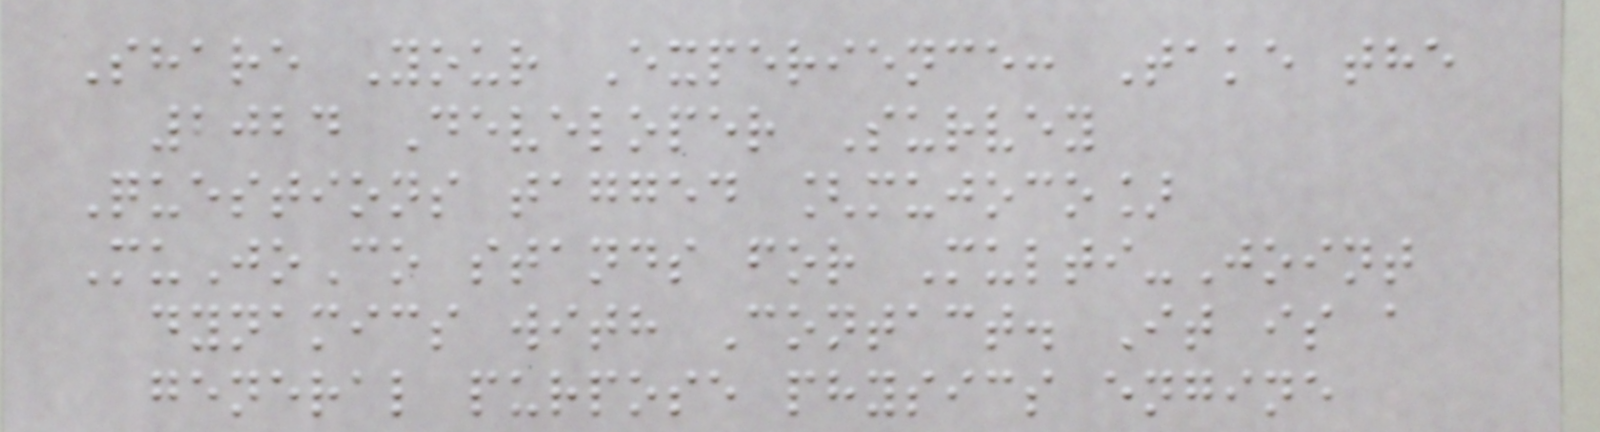Share Your Experience: Take the
2024 Developer Survey
Questions tagged [mujoco]
MuJoCo stands for Multi-Joint
dynamics with Contact. It is a
general purpose physics engine
